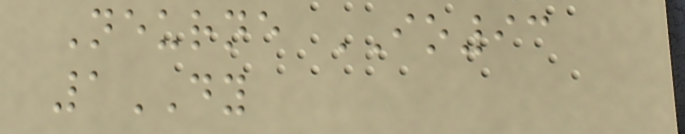Neurne IO93
1DY
